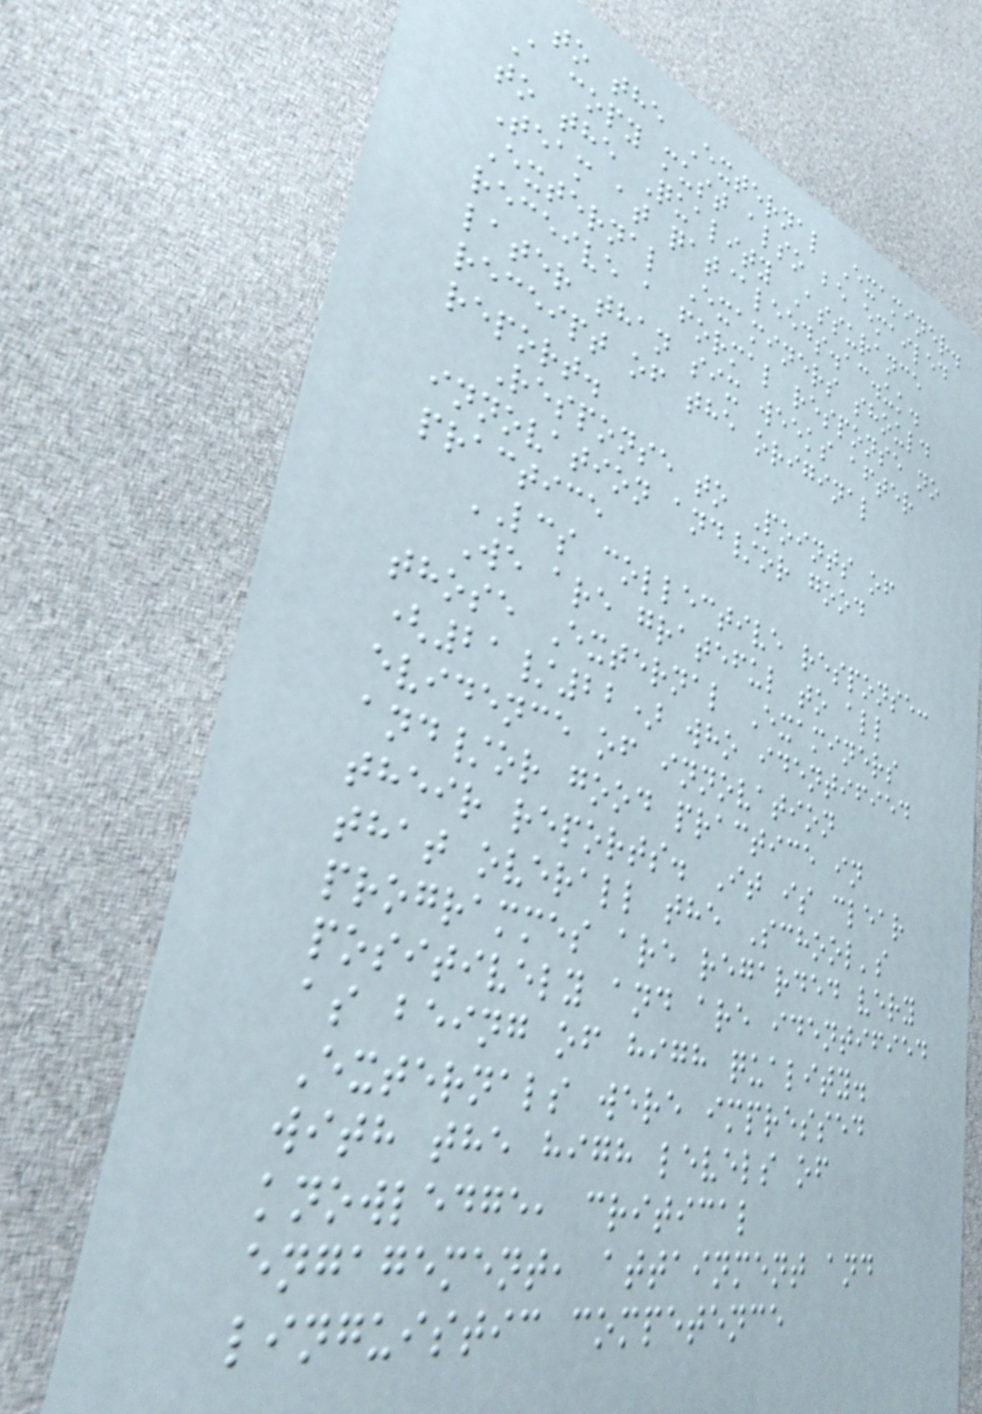to the External Examiner.
A copy must also be emailed
to the Quality Assurance
Team at qat@leeds.ac.uk.
External Examiners should
receive a formal response no
later than six weeks after
receipt of the original
report.
Response to Points of
innovation and/or good
practice
LCS collective response:
We are grateful to all
those External Examiners
(21/22) who identified
evidence of innovation
and/or good practice in
their reports. It is clear
that overall the School's
programmes are regarded very
positively and are identified
as being of high quality.
Externals were impressed
with the high levels of
knowledge, critical
engagement, attainment and
linguistic competence
